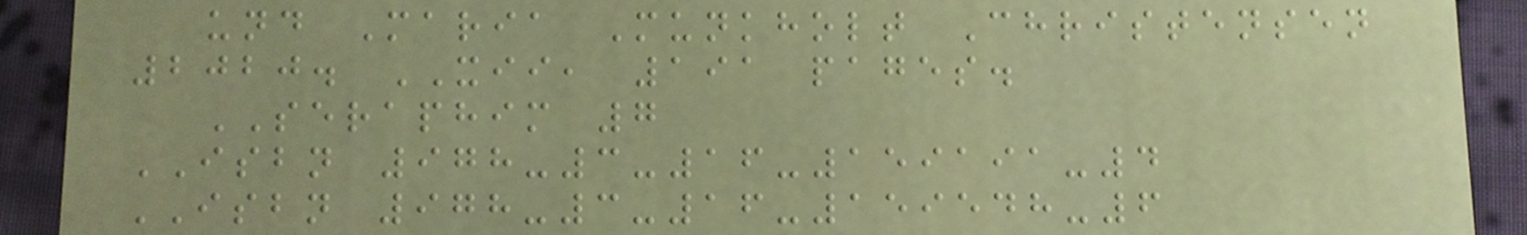und Maria Munkholt Christensen
2020. XII, 191 pages.
SERAPHIM 7
ISBN 978-3-16-159191-4
ISBN 978-3-16-159548-6
